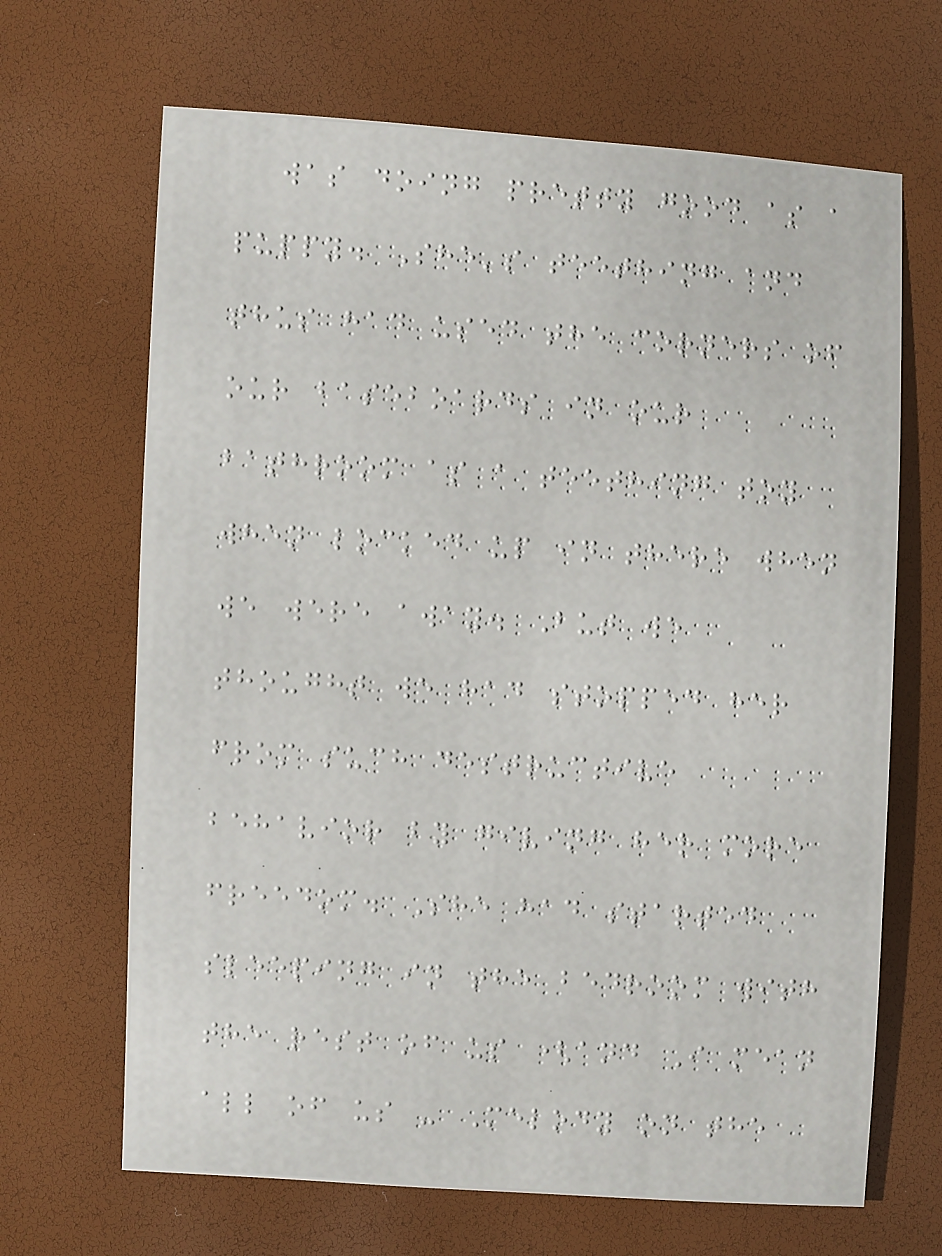was doing pretty good as a
puppy. She's teething and
thus had used the corners of
our baseboards in our
bathroom as a teething toy
when locked up in there when
we were away. But we
thought we had stopped her
from such destructive
behavior by giving her more
freedom. She had started
sleeping in the bedroom with
the rest of us (and I mean
all of us - Melody on the
